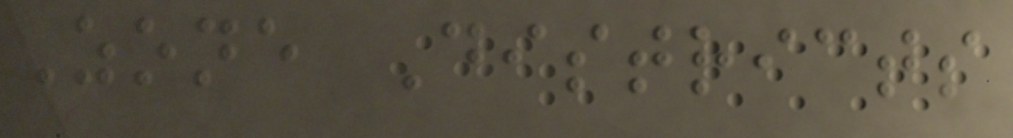Zone Districts
